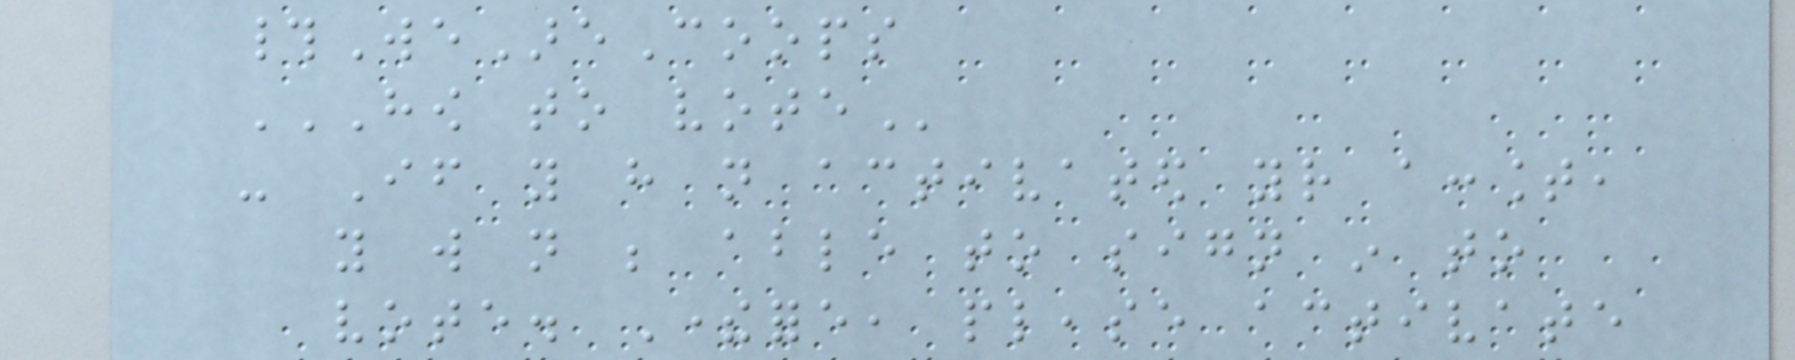#WeAreCoops
HOW TO VOTE
- If you have not activated your account,
you will not be able to sign in to
vote. Therefore, please activate
